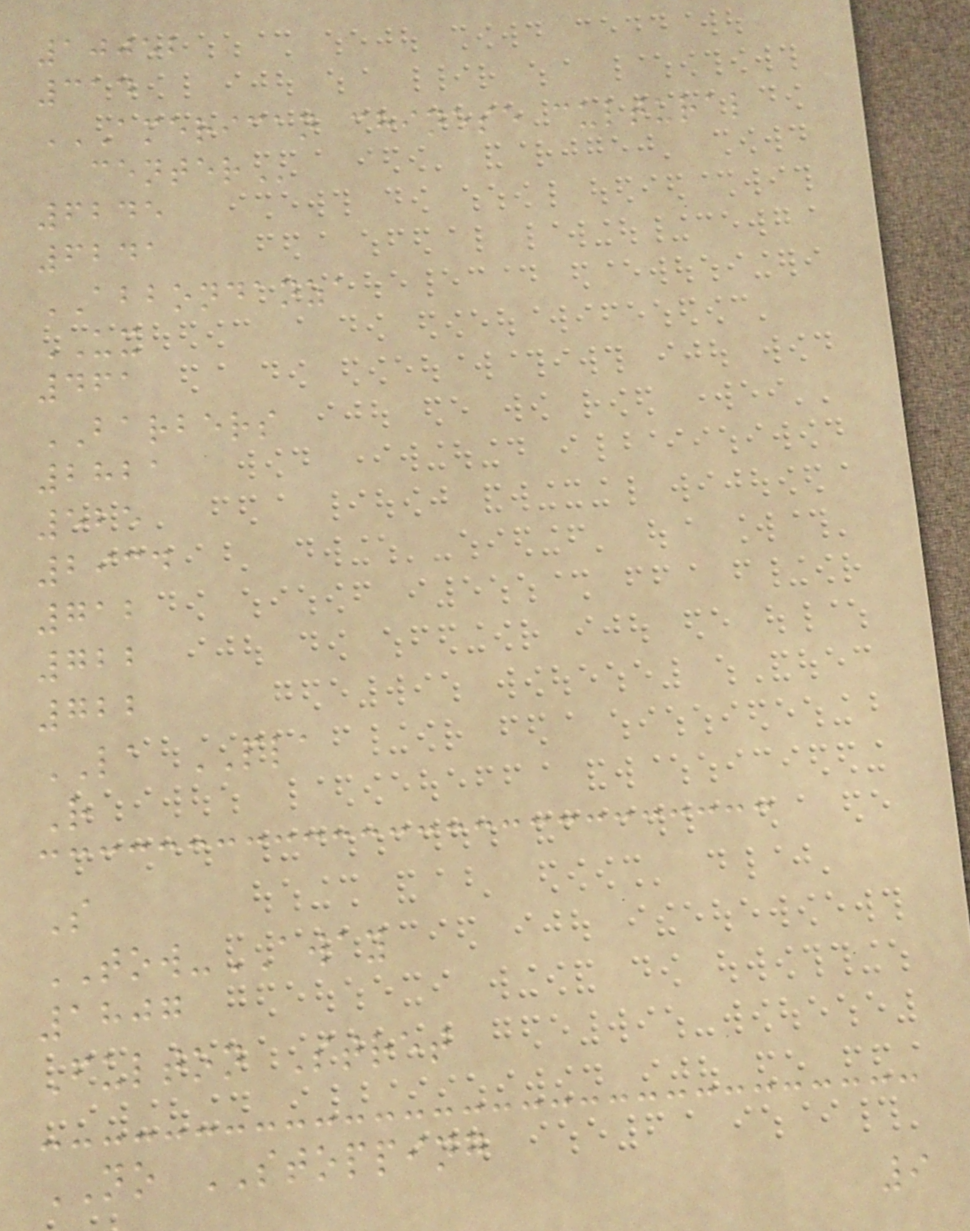10052
314
AMERICAN CHINESE CULTURAL
CENTER
6245
6241
ABBONDANZA
UX
461
BARBERS
2821
525
2934
712
722
722
LA PLA
R
S
TOW-AWAY
1807
Fulton Stret
NO STOPPING
9
